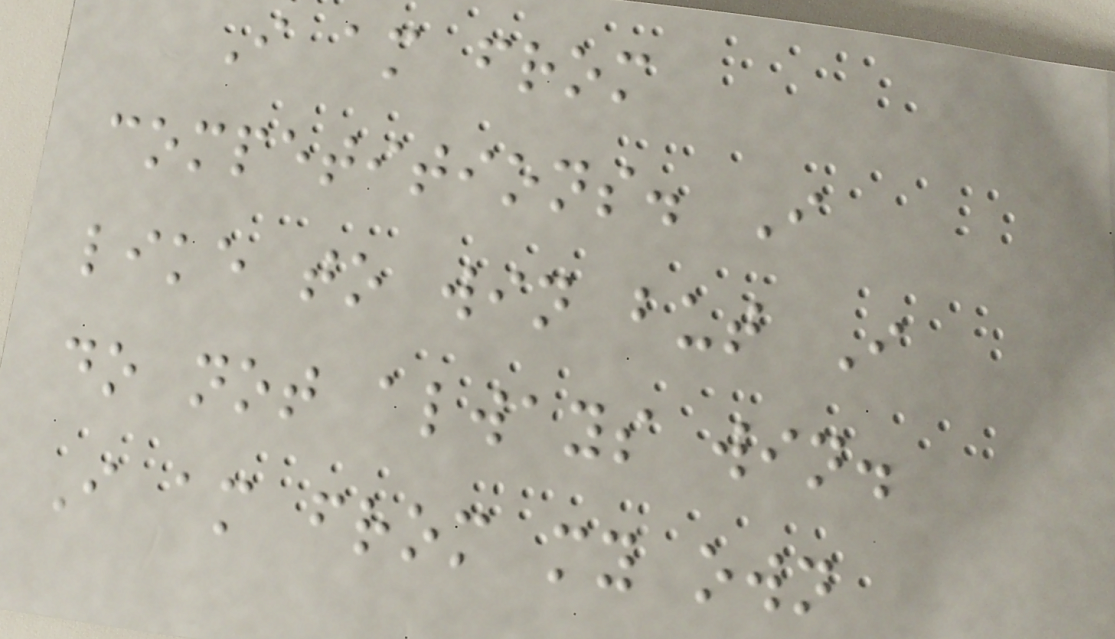I am from
competitions. I
like to win but I
do not always win.
I am from my own
